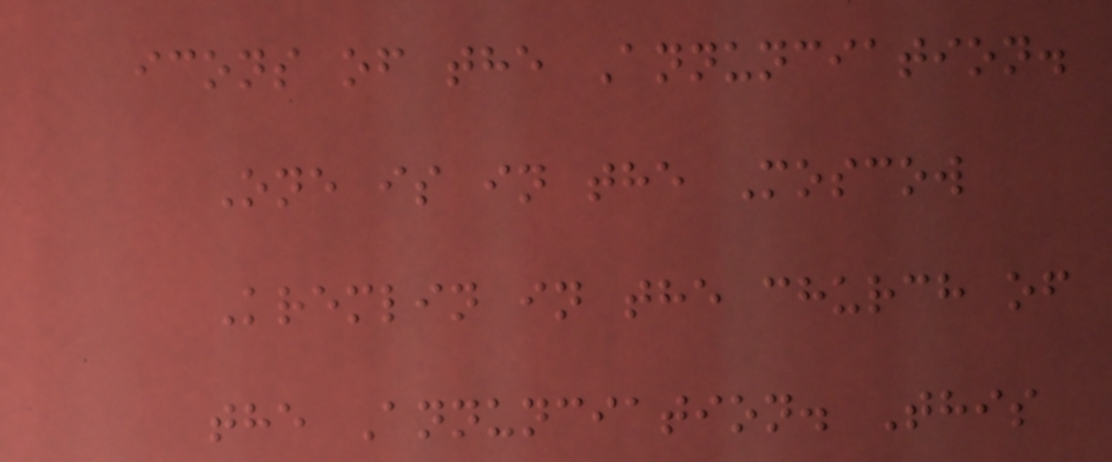icons of the Annunciation.
One is in the Moscow
Kremlin in the church of
the Annunciation. This
